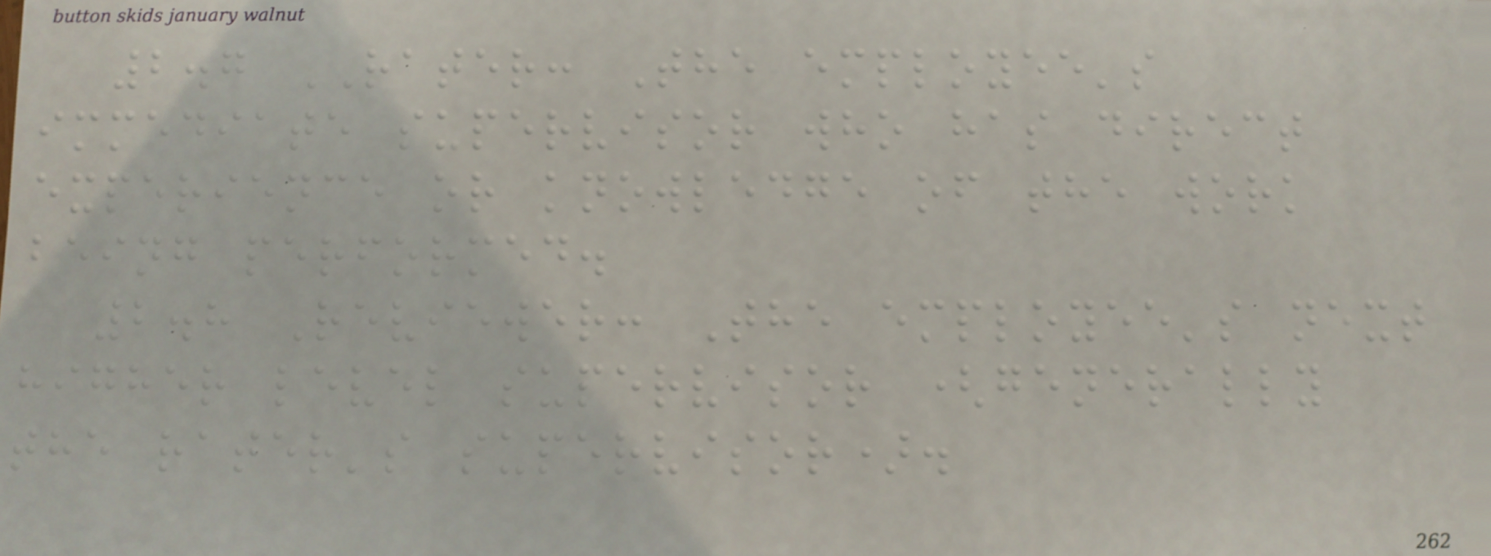2.7 RATER: The employee's
immediate supervisor who has direct
experience or knowledge of the work
being performed.
2.8 Reviewer: The employee's next
higher level supervisor (generally
the rater's supervisor).
